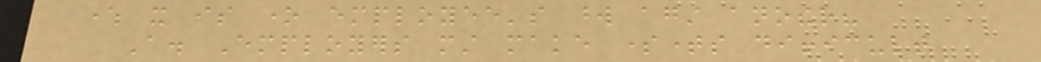where it is one employee's word against another?
A. Employers must make sometimes difficult
